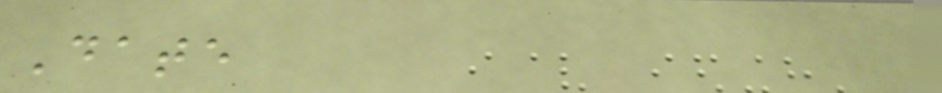Date
